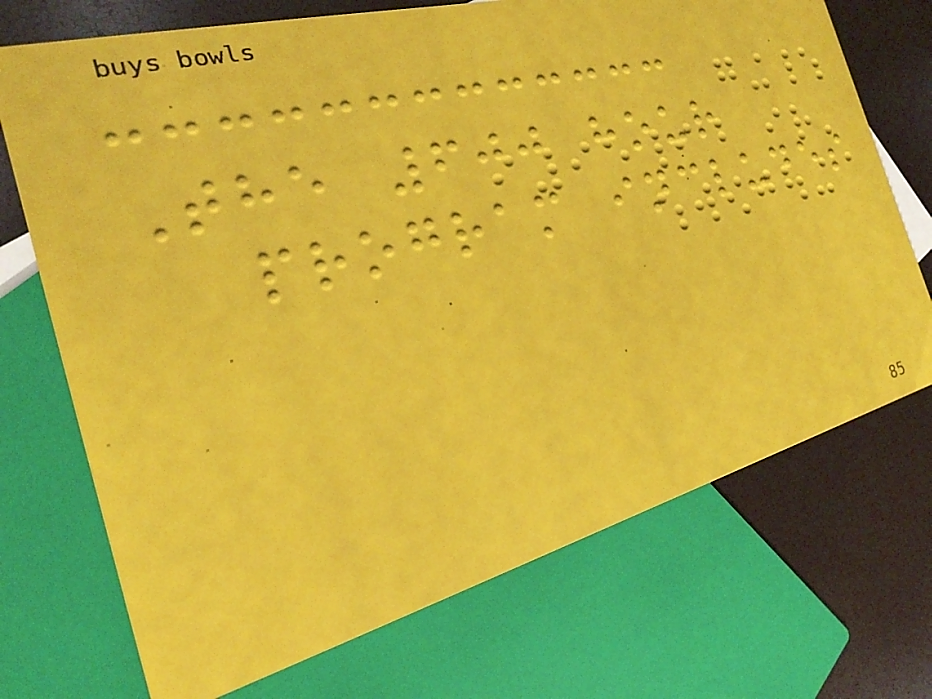The 600 hour
program includes
